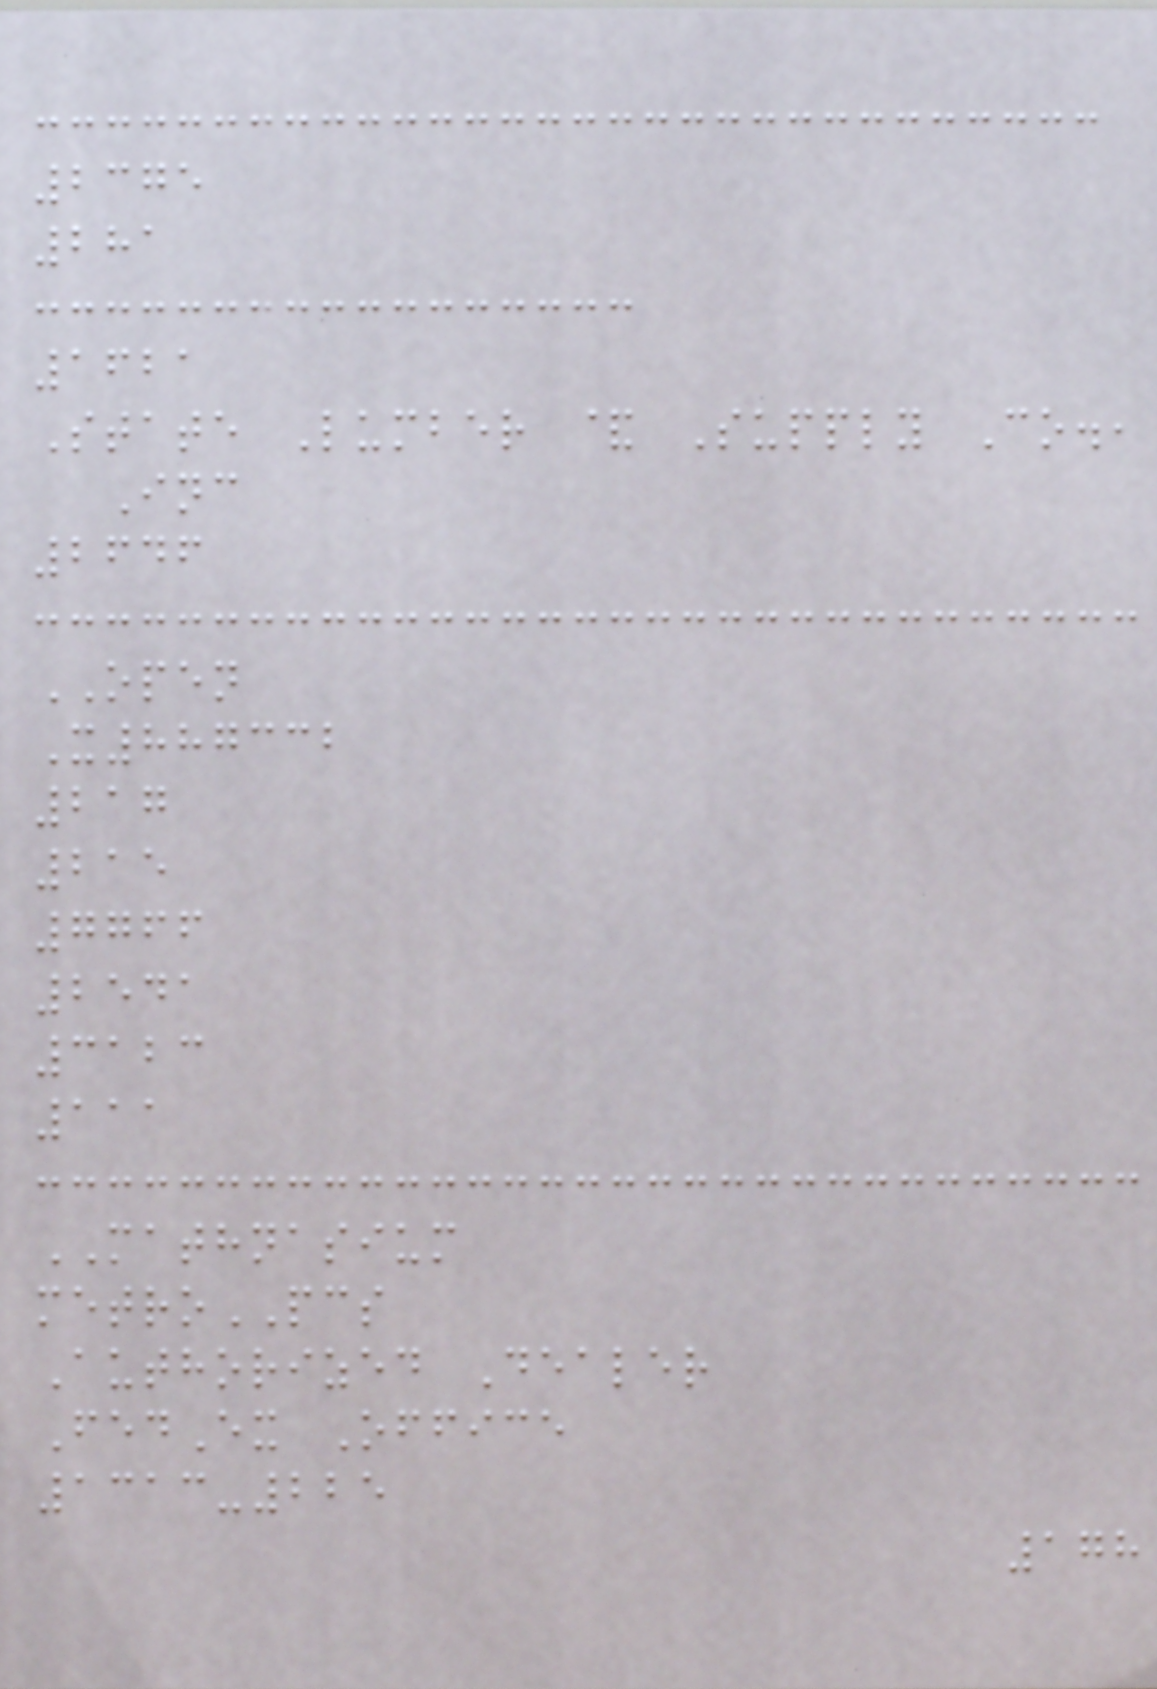2375
281
1621
State Lumber & Supply Co.,
Inc
2646
OPEN
X887332
217
215
7766
2541
3123
111
MATHNASIUM
metroPCS
Authorized Dealer
FedEx Office
1313-225
178
